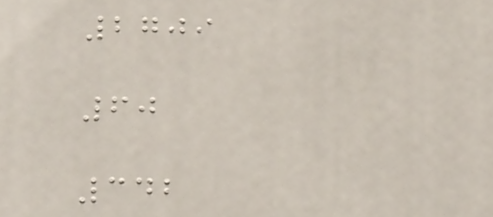2709
60
342
